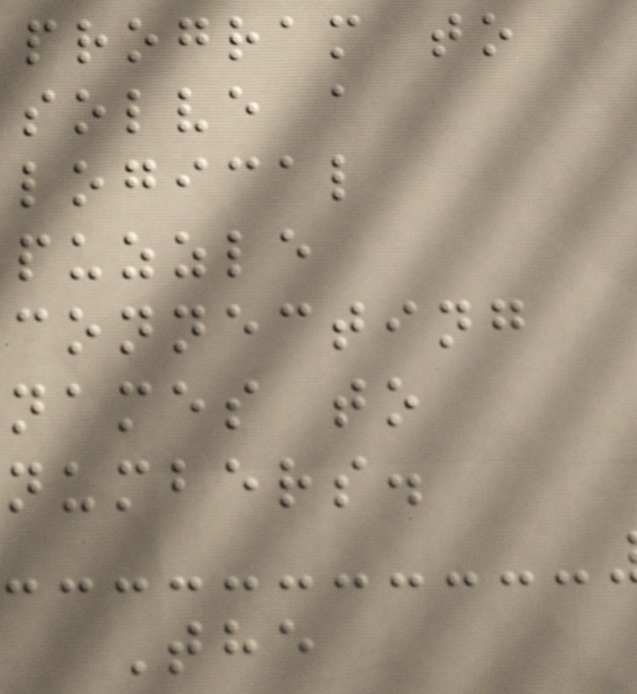program to
solve a
logical
puzzle
connecting
names to
numbers.
The
